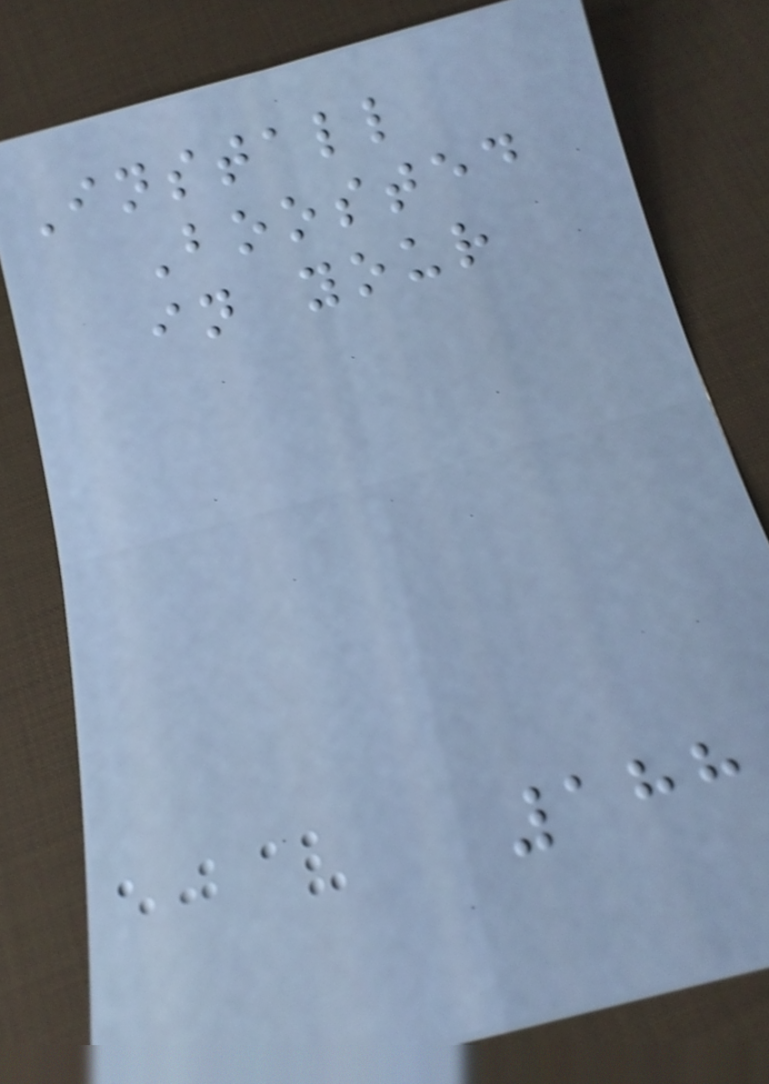Install
Boosted
in your
188
